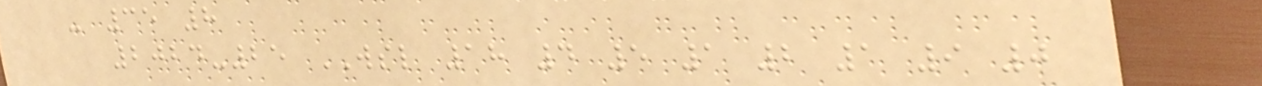- 35 8
2024-25 WSL 18 4 5 1 2 1 9 0
